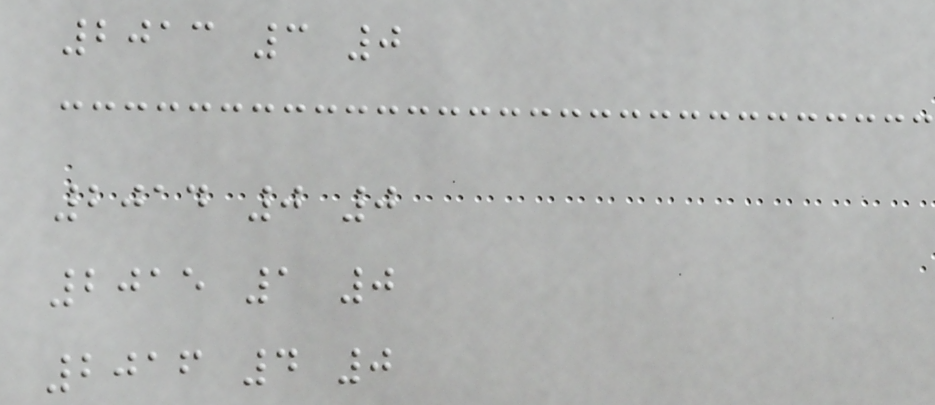2013 3 0
2014 0 0
2015 1 0
2016 4 0
